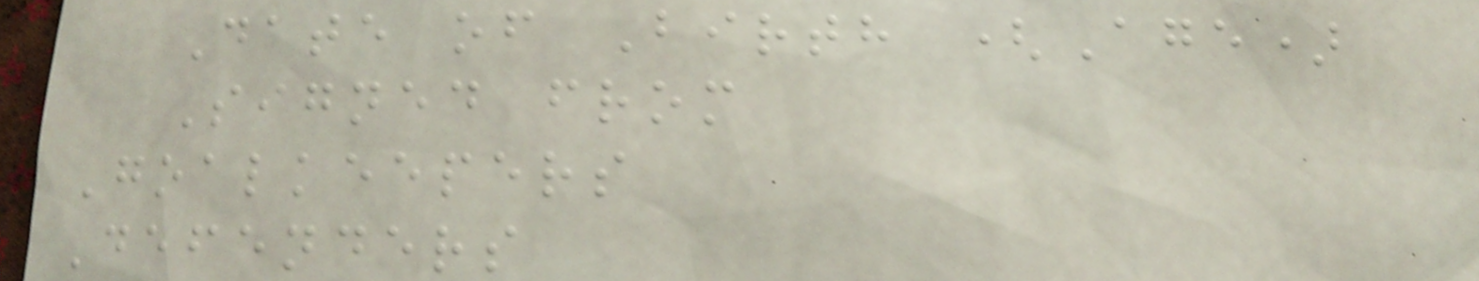Date of Birth (Age)
Signed from
Goalkeepers
Defenders
